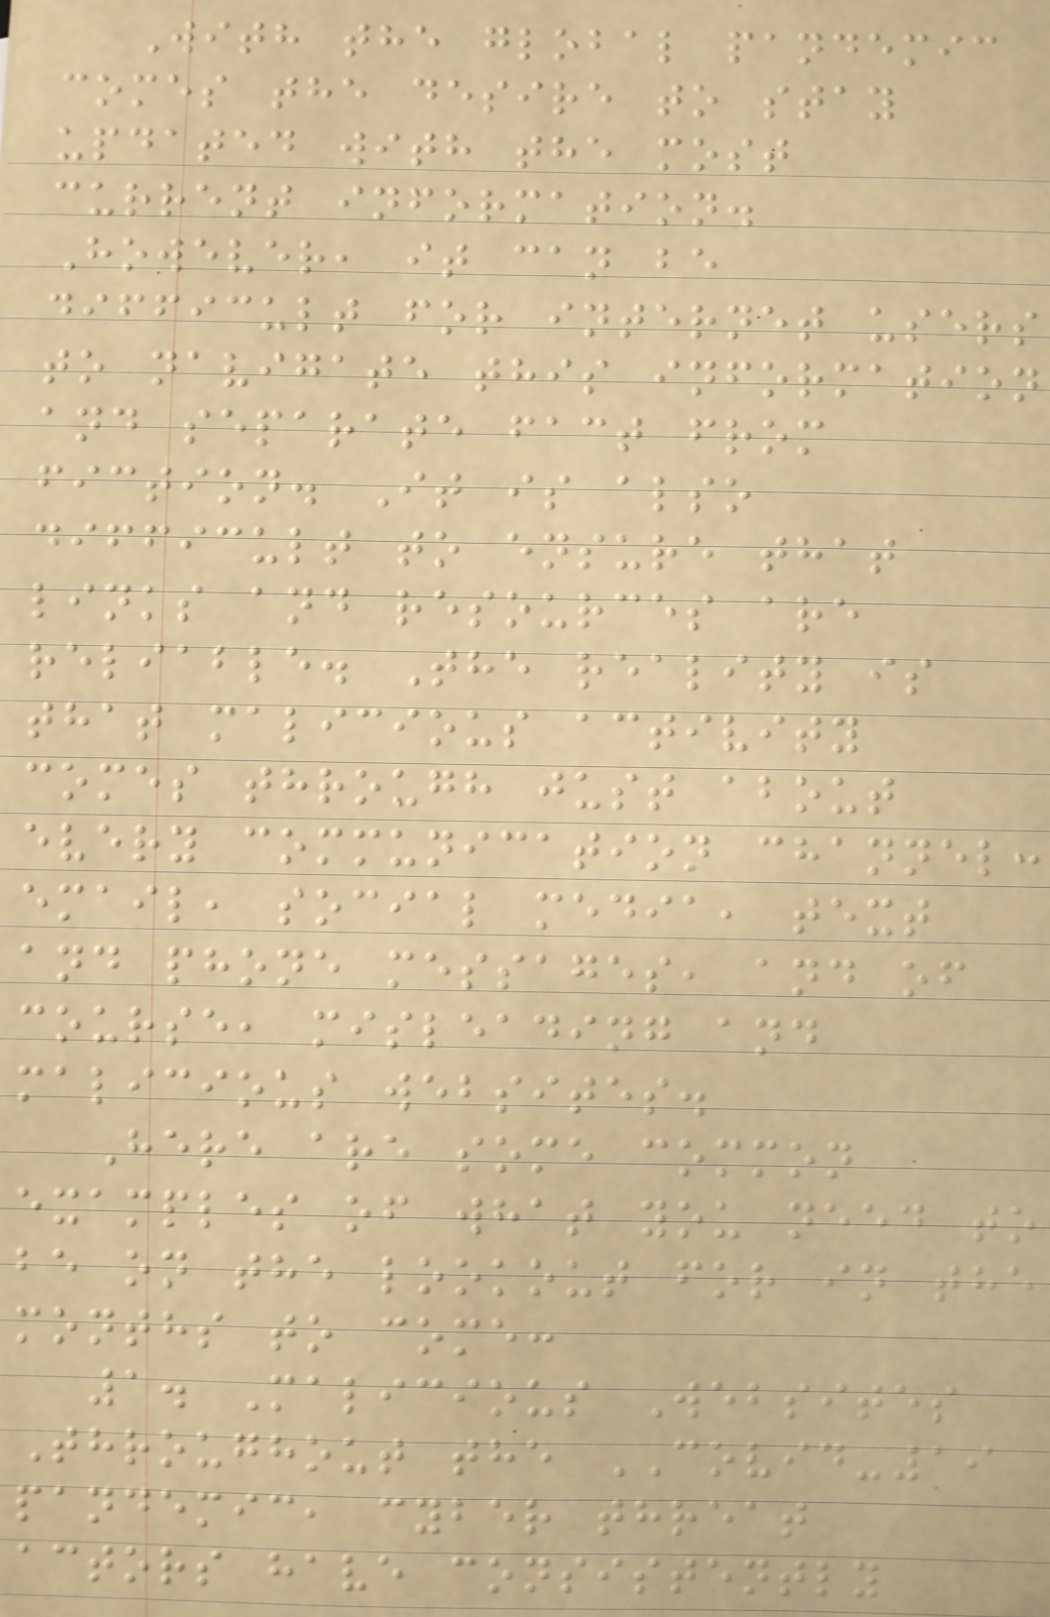With the global pandemic
comes the desire to stay
updated with the most
current information.
However, it can be
difficult for internet users
to navigate this information
and separate fact from
fiction. It is also
difficult to ensure that
links and resources are
reliable. The reality is
that malicious activity
comes through just about
every communication channel:
email, social media, text
and phone messages, and of
course, misleading and
malicious websites.
Here are some common
examples of what you need to
be on the lookout for in the
months to come:
1. Malicious Websites
Throughout the COVID-19
pandemic, cyber threat
actors have consistently
